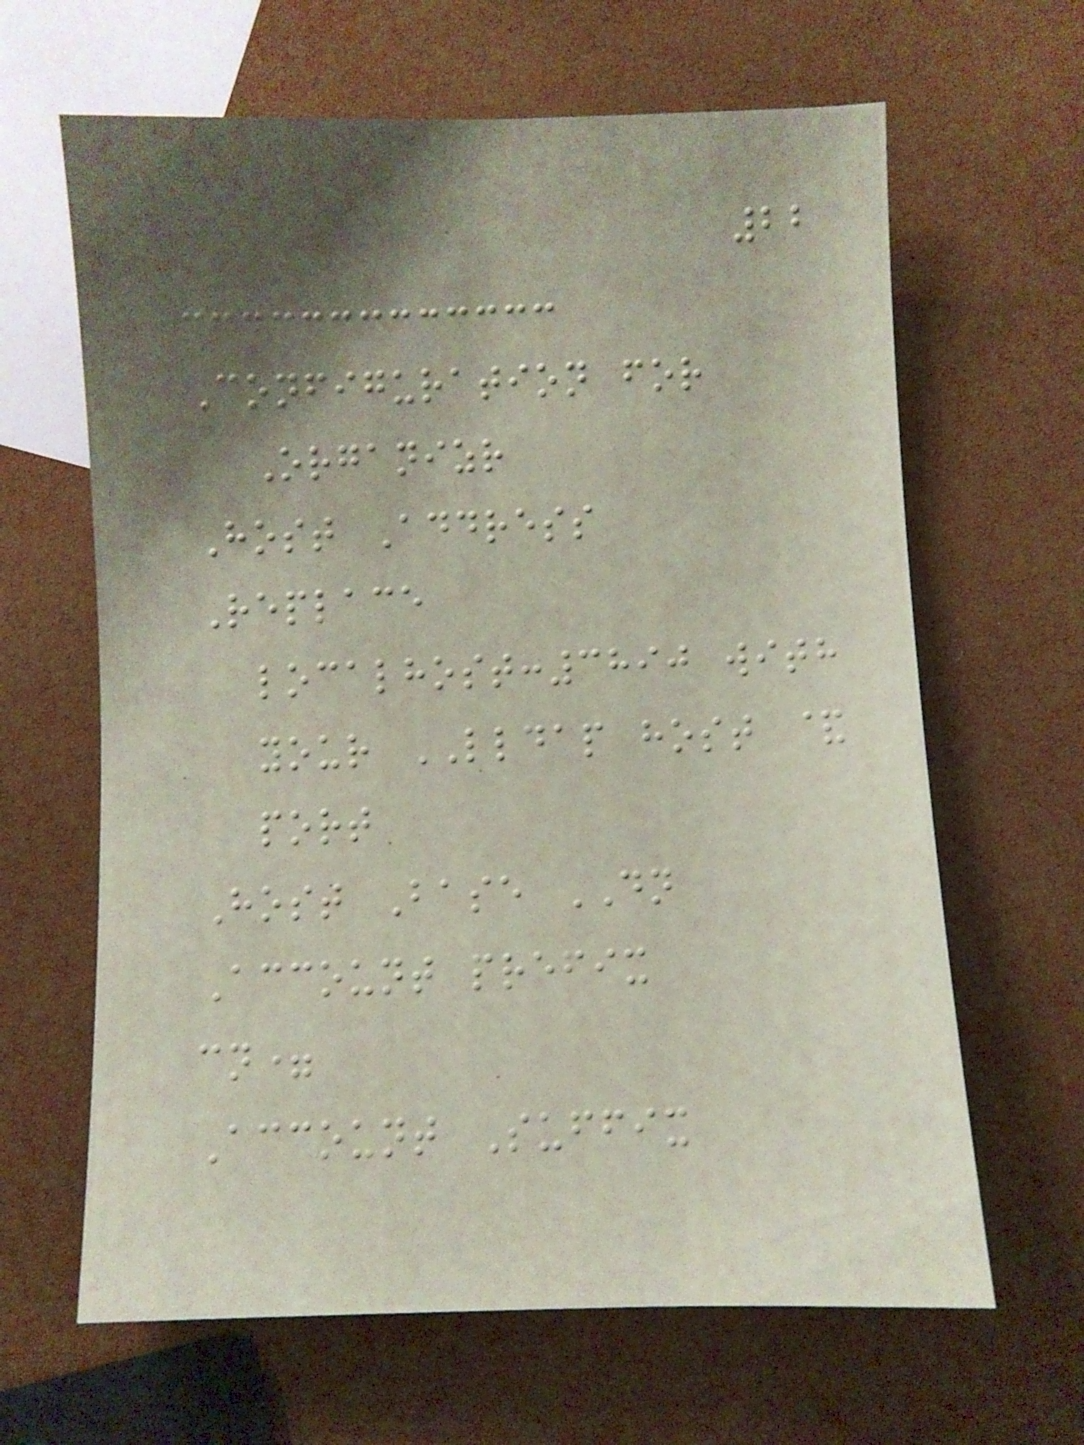22
Configuration for
Organizr
Host Address
Replace
localhost:3890 with
your LLDAP host &
port
Host Base DN
Account prefix
cn=
Account Suffix
